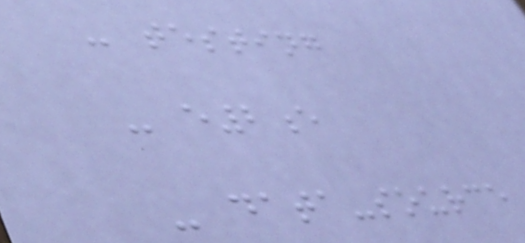- testing
- e2e
- data-source
